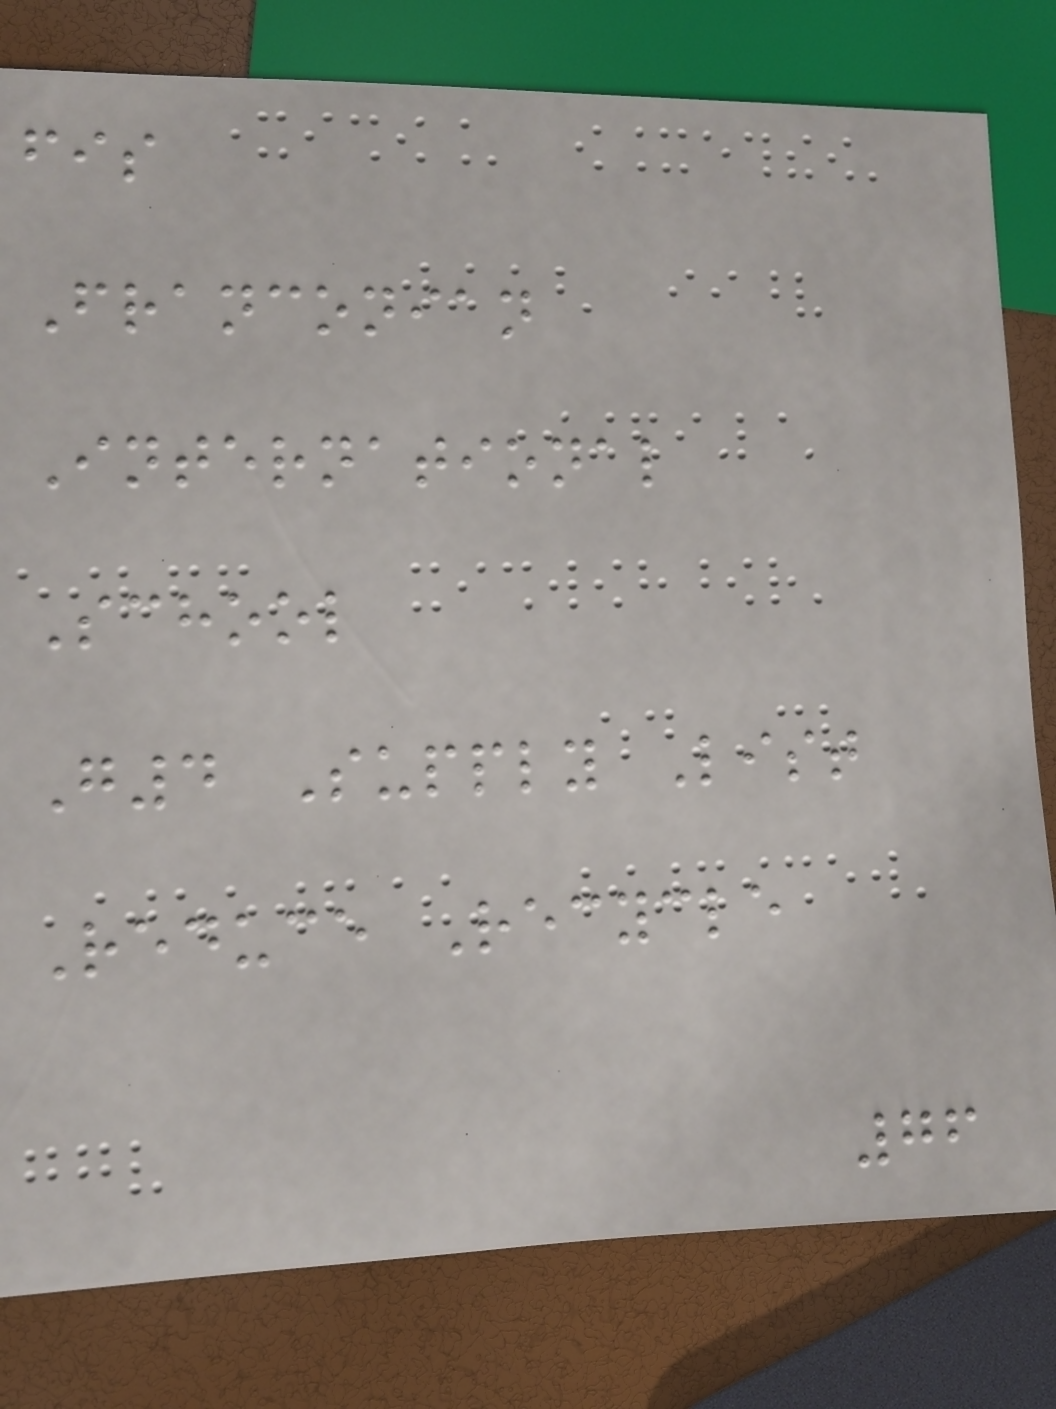fis
Franconian
International
School
G4 Supply List
Reduce Recycle
76
